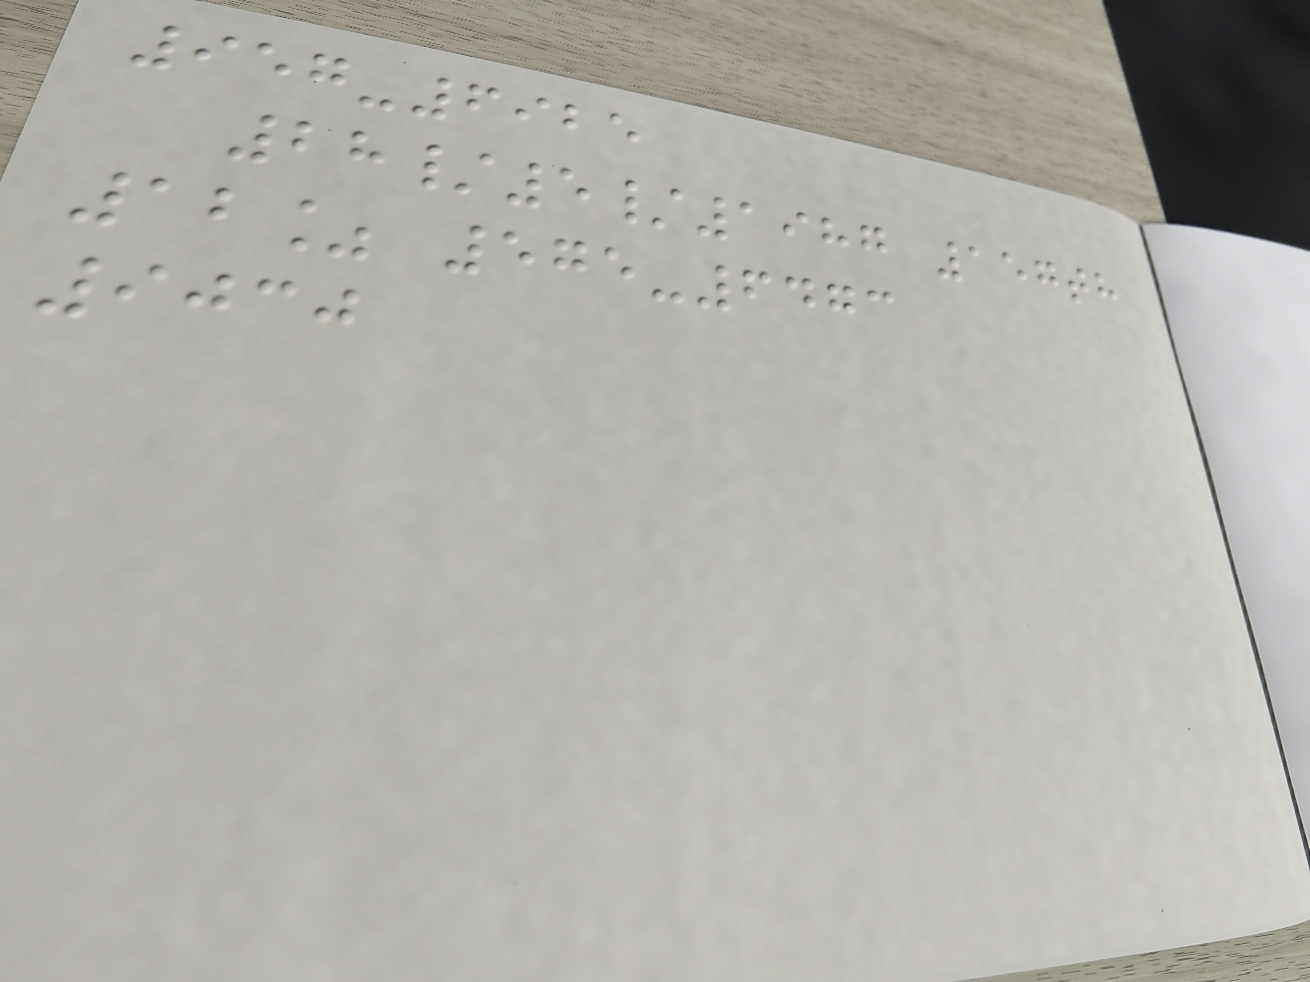957-6925
28/5/1987 157th
12% 575-6473
9030
